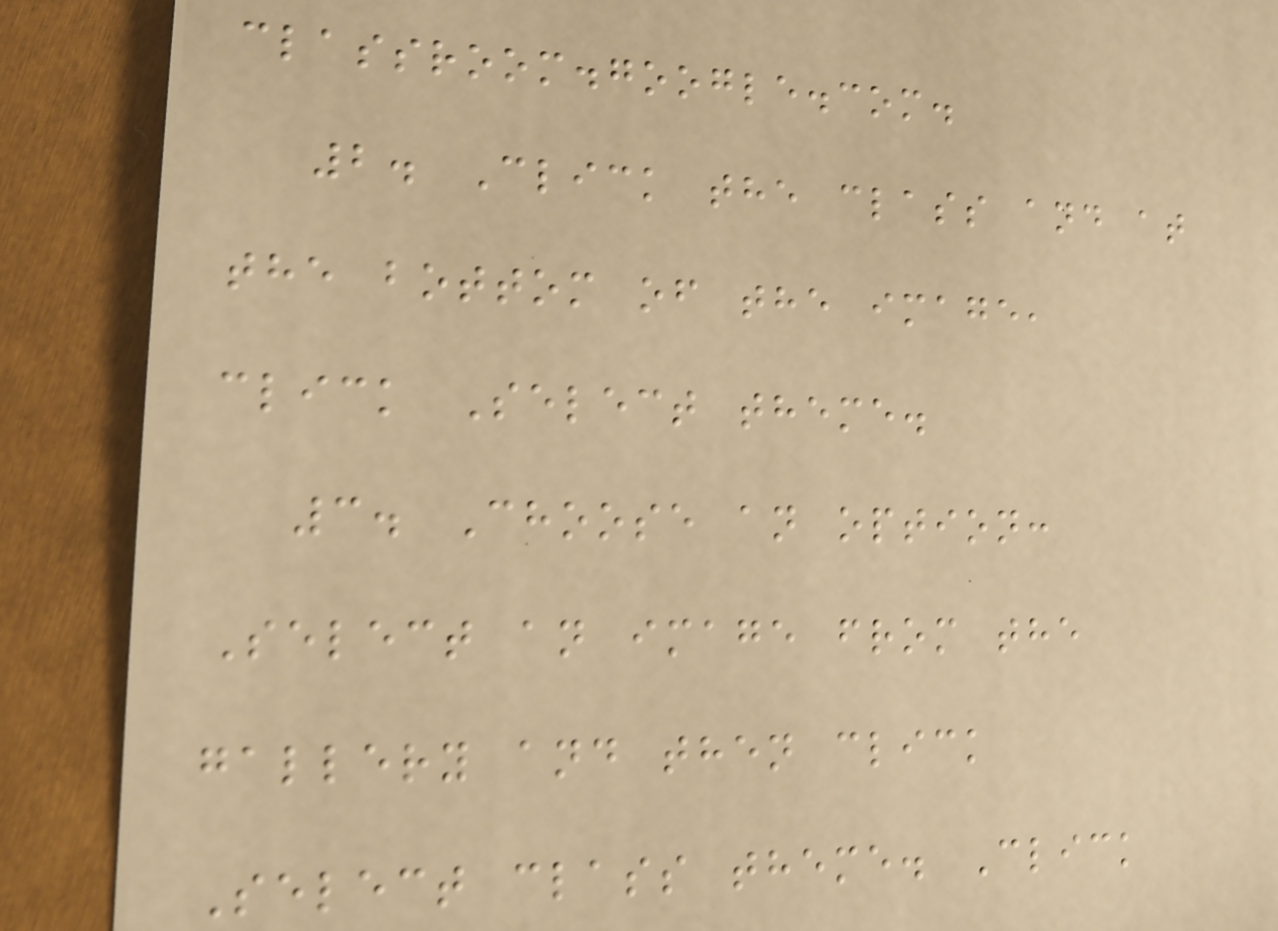classroom.google.com.
2. Click the class and at
the bottom of the image,
click Select theme.
3. Choose an option:
Select an image from the
gallery and then click
Select class theme. Click
